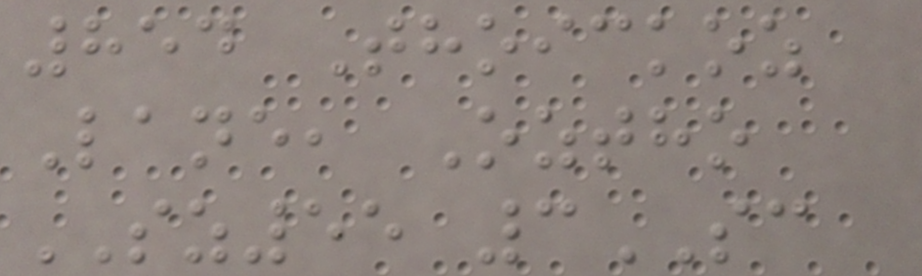854 Thoickoz
Lane, Oztho
SZ55 3SC
